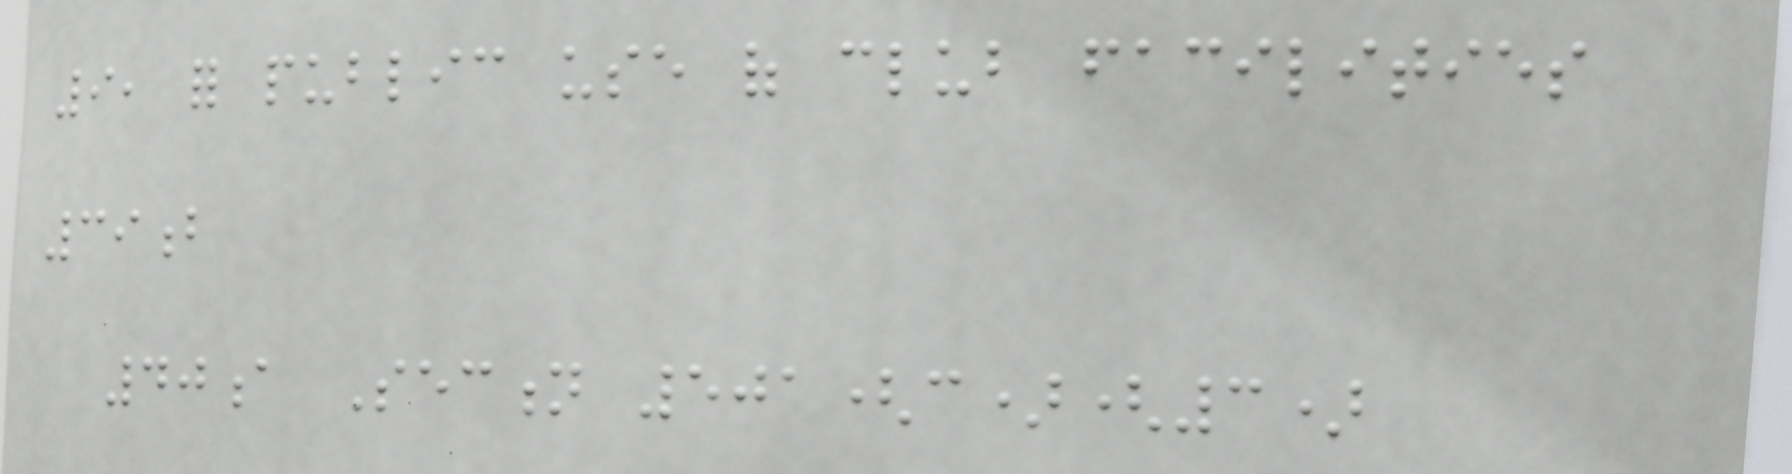9, for public use of club facilities
39b
40a Section 501(c)(3)
